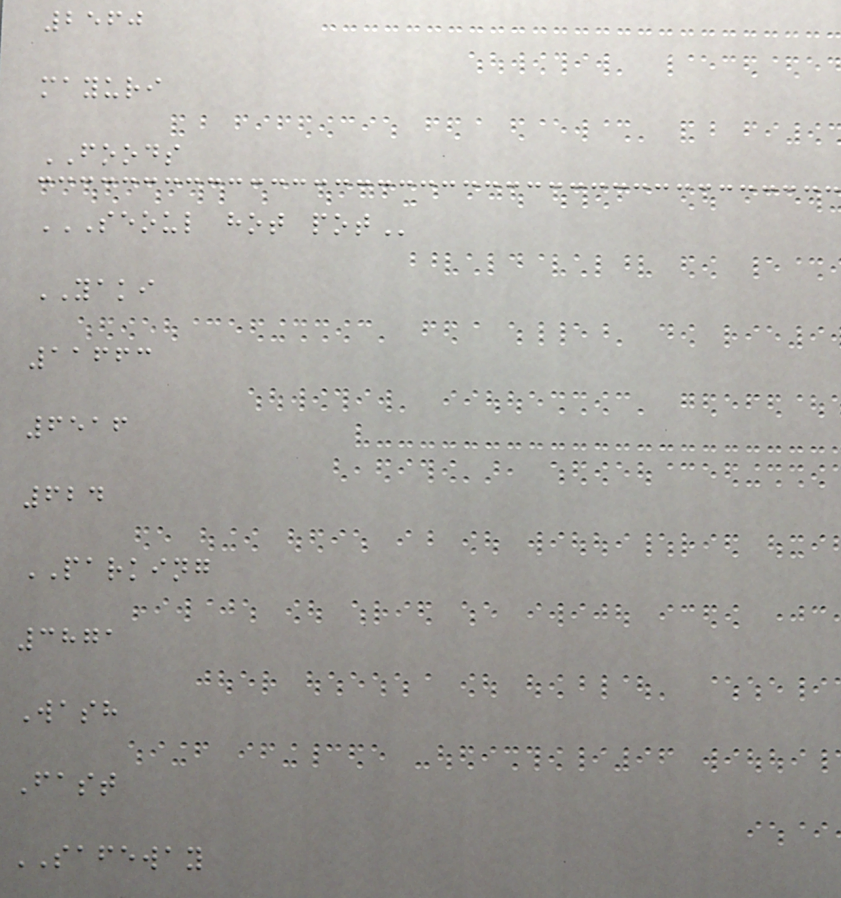2560
mayuri
FOODS
SEOUL HOT POT
YAKI
11663
6516
624
PARKING
3871
Wash
Fast
SAFEWAY
